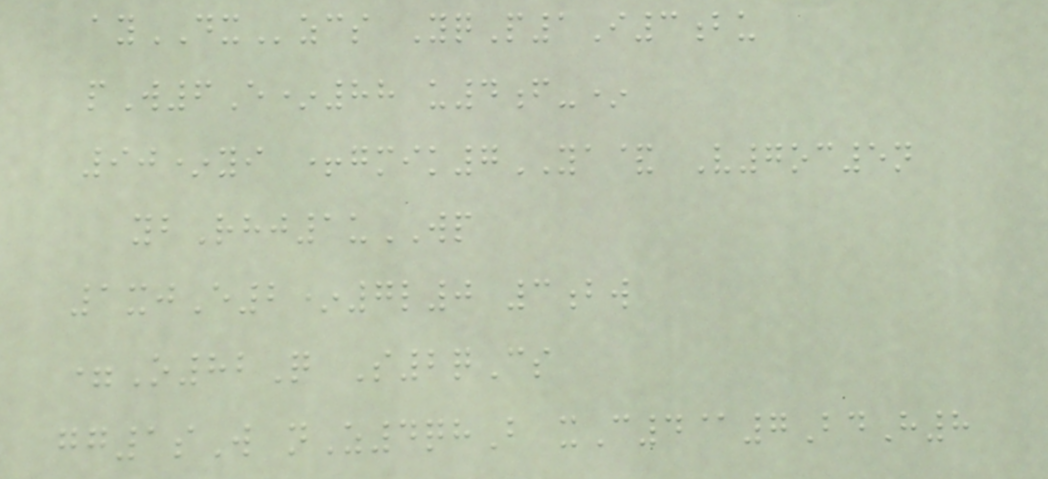ayDXzcs YqP1I3bu
pW6E*88 u4f-*
90*yi +gmik7YA& V7oc5n
ybRhj1uWP
1xjE2*7l0 3bw
=O82Q S2qCs
gg1sW nZ4qhB xC4@7BdH8
